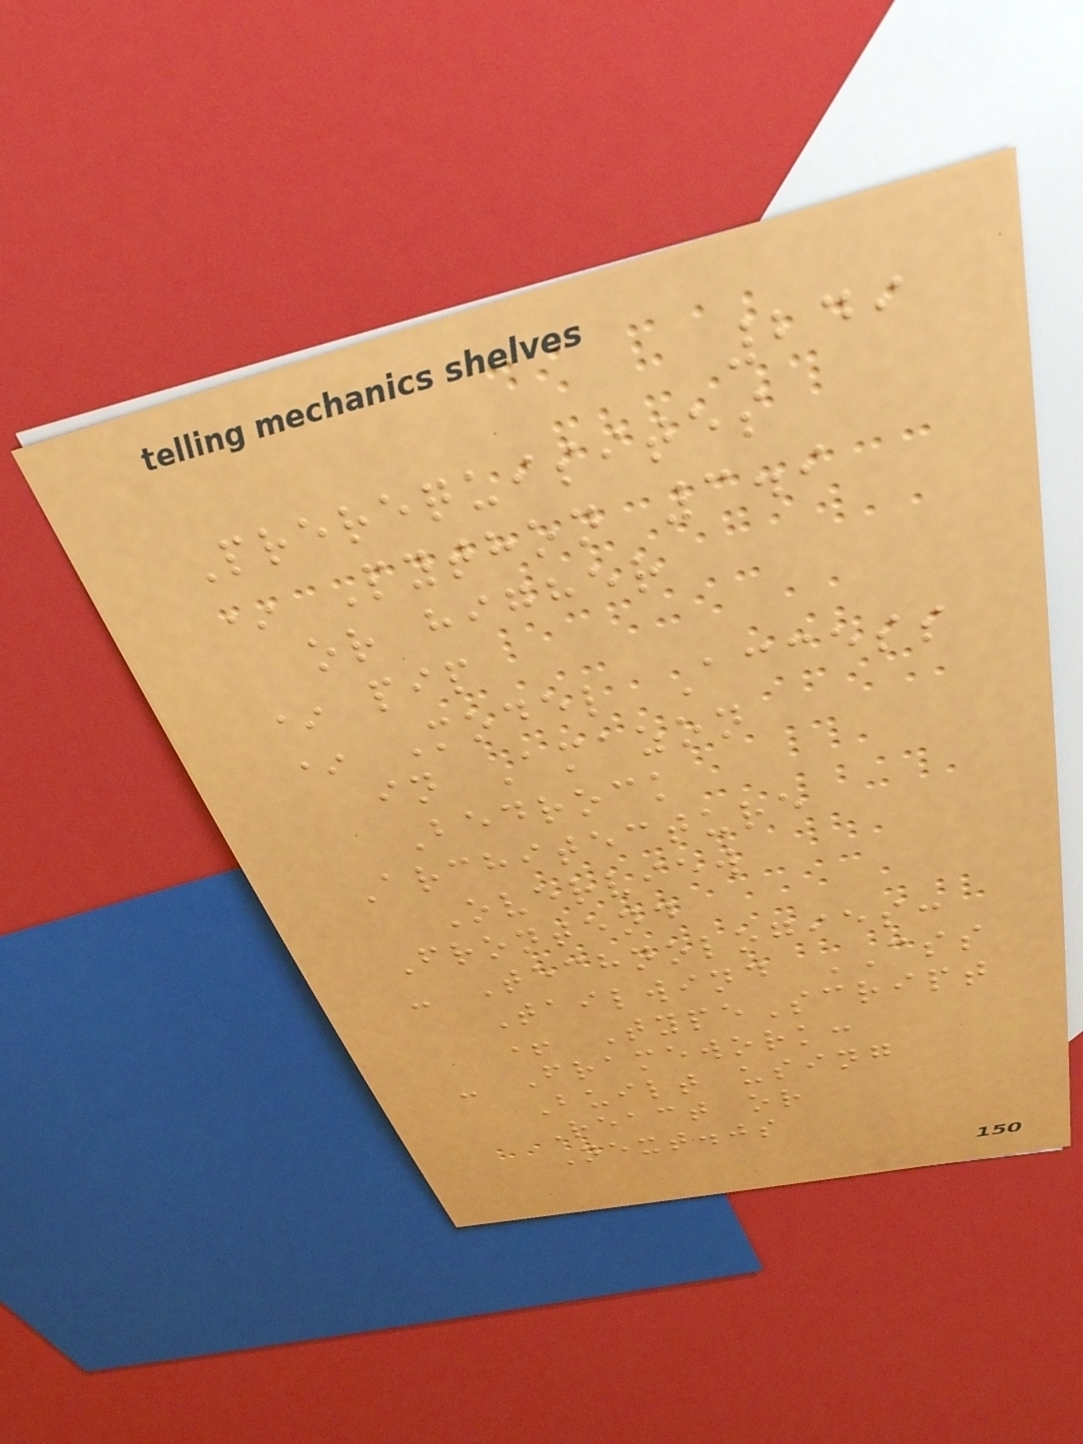249
Prerequisites
* Python 3.9
or higher
* pip
* Model Access
in Amazon
Bedrock
Architecture
Overview
Frontend
- Technologies:
Tailwind CSS
+ TypeScript
- Framework:
Built using
React or
Next.js
